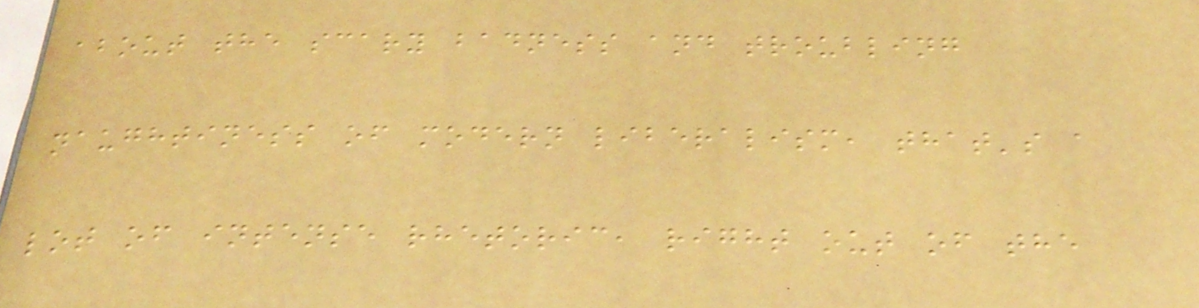about the scary badness and troubling
naughtiness of modern liberalism, that's a
lot of intense rhetoric, right out of the
